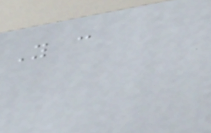You can
